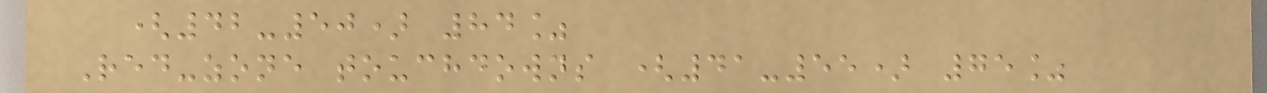(42-50) 84%
Red-zone touchdowns (41-55) 75%
